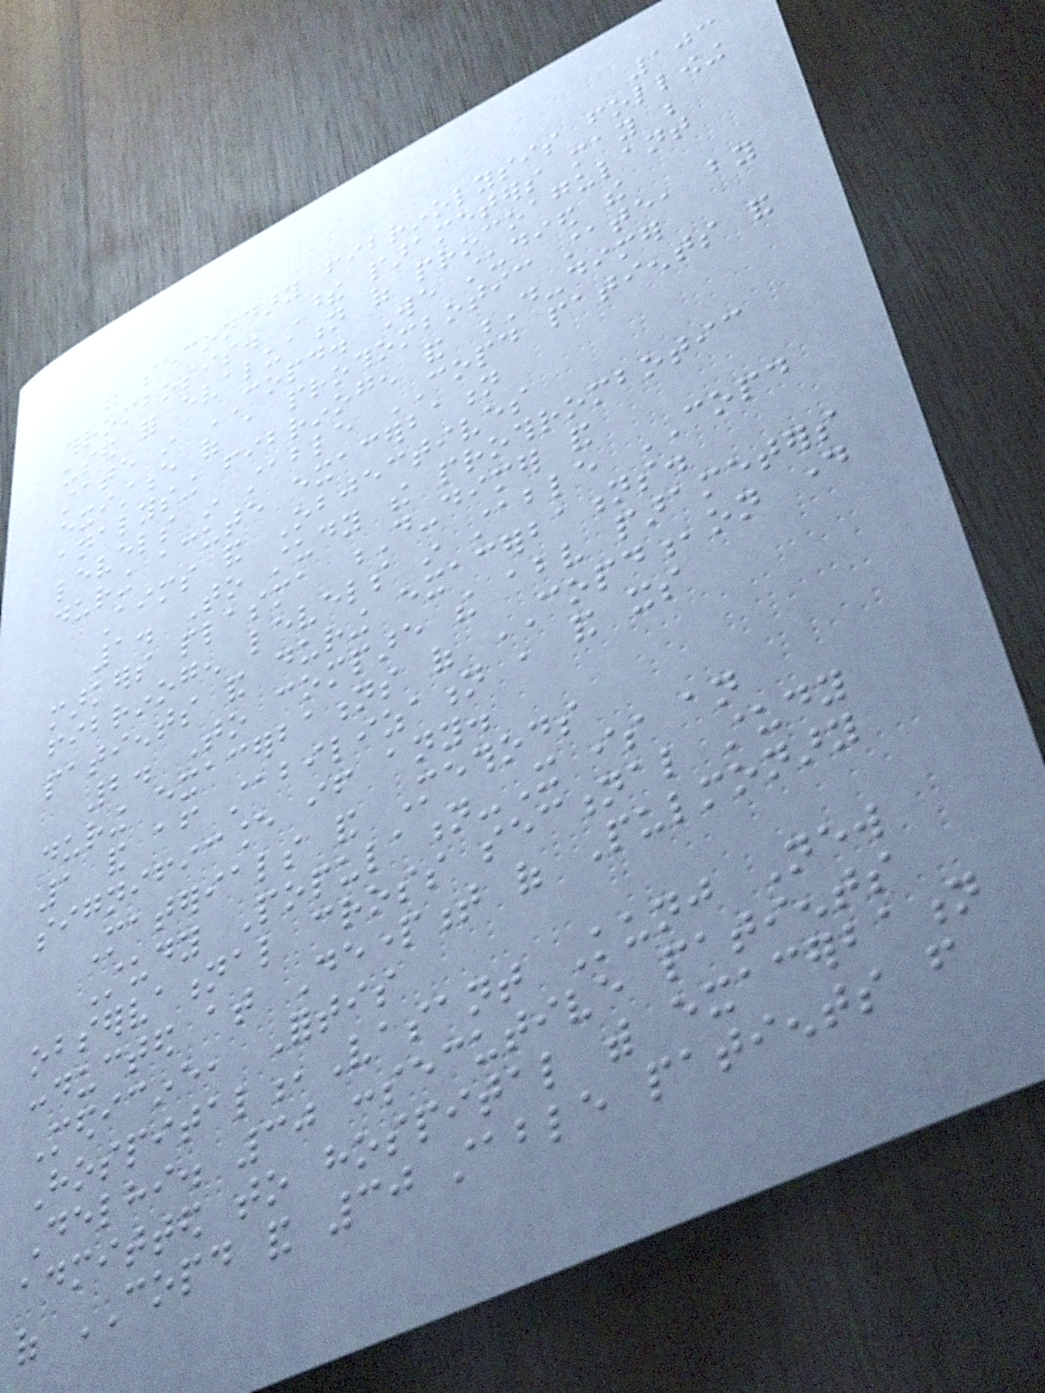103
of secondary fibrinolysis following
thrombosis. These parameters may be
used for evaluation of procoagulant
state in COPD. We studied the
existence of a prothombotic state, by
analysing fibrinogen and D-dimer
levels in stable COPD patients and
during acute exacerbation
Aims and Objectives
1. To study the prothrombotic
markers plasma D-dimer and
fibrinogen levels in stable COPD
patients and during exacerbations.
2. To compare the above parameters
during exacerbations of COPD,on day
1 and after stabilization , and its
significance if any.
Materials and Methods
Study Population-It is an
observational cross sectional study
conducted at Department of Pulmonary
Medicine, Fortis
Hospital,Vasant Kunj New
Delhi. 30 consecutive patients
admitted to hospital with exacerbation
of COPD and 30 stable patients from
